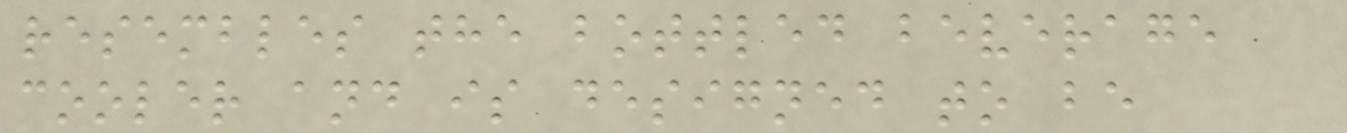resembles the bottled beverage
cooler and is designed to be
